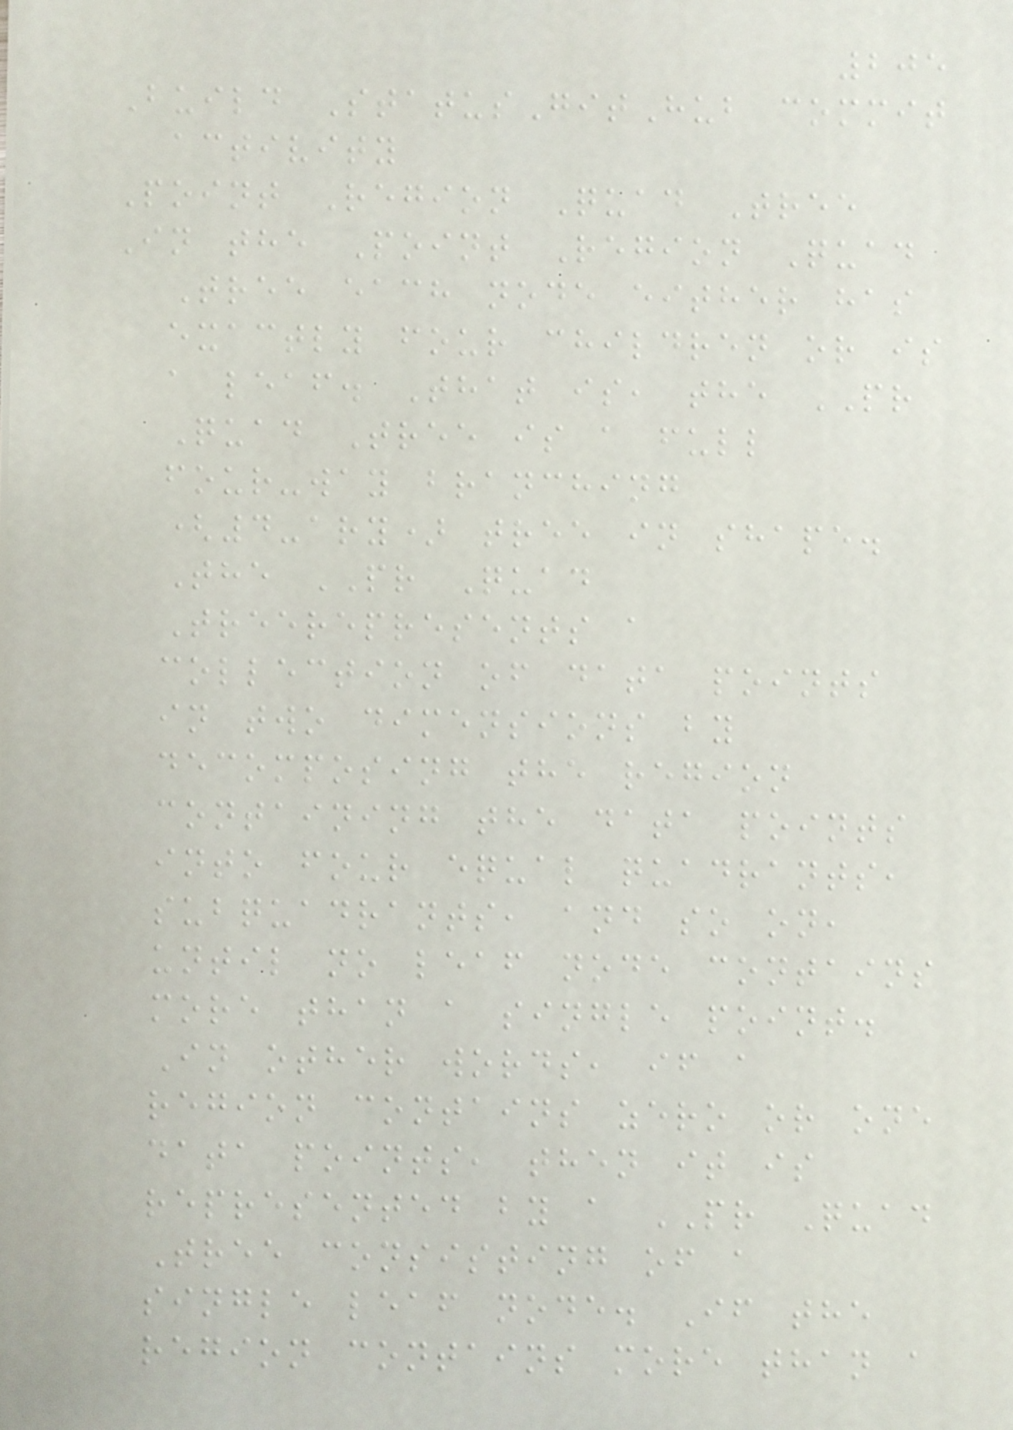205
Build StatusGitHub commit
activity
Point Region Quad Tree
In the Point Region Quad
Tree each node either has
exactly four children or is
a leaf. That is, the PR
Quad Tree is a full
four-way branching
(4-ary) tree in shape.
The PR Quad
Treerepresents a
collection of data points
in two dimensions by
decomposing the region
containing the data points
into four equal quadrants,
subquadrants, and so on,
until no leaf node contains
more than a single point.
In other words, if a
region contains zero or one
data points, then it is
represented by a PR Quad
Tree consisting of a
single leaf node. If the
region contains more than a
